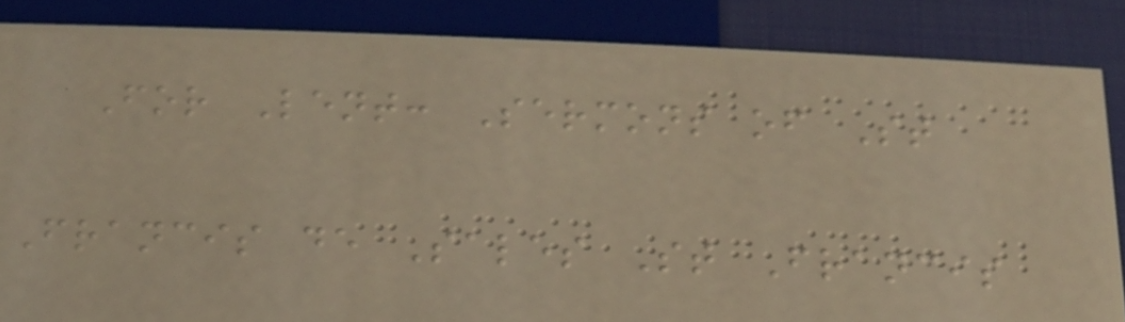For Lent: Sermons of St
Francis de Sales St Francis
